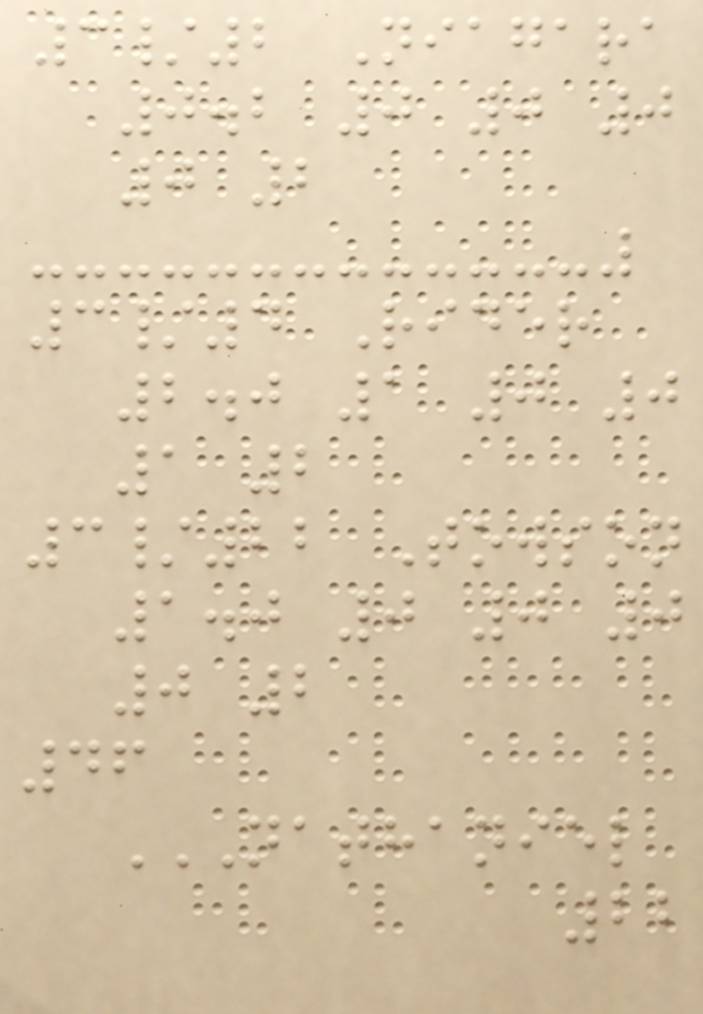3/2 Niagara
0.2 0 0 0
0 2
3/4 Rider
2.0 1 0 0
1 2
3/22 Towson
1.0 0 0 0
0 2
46
NATHANIEL
22
